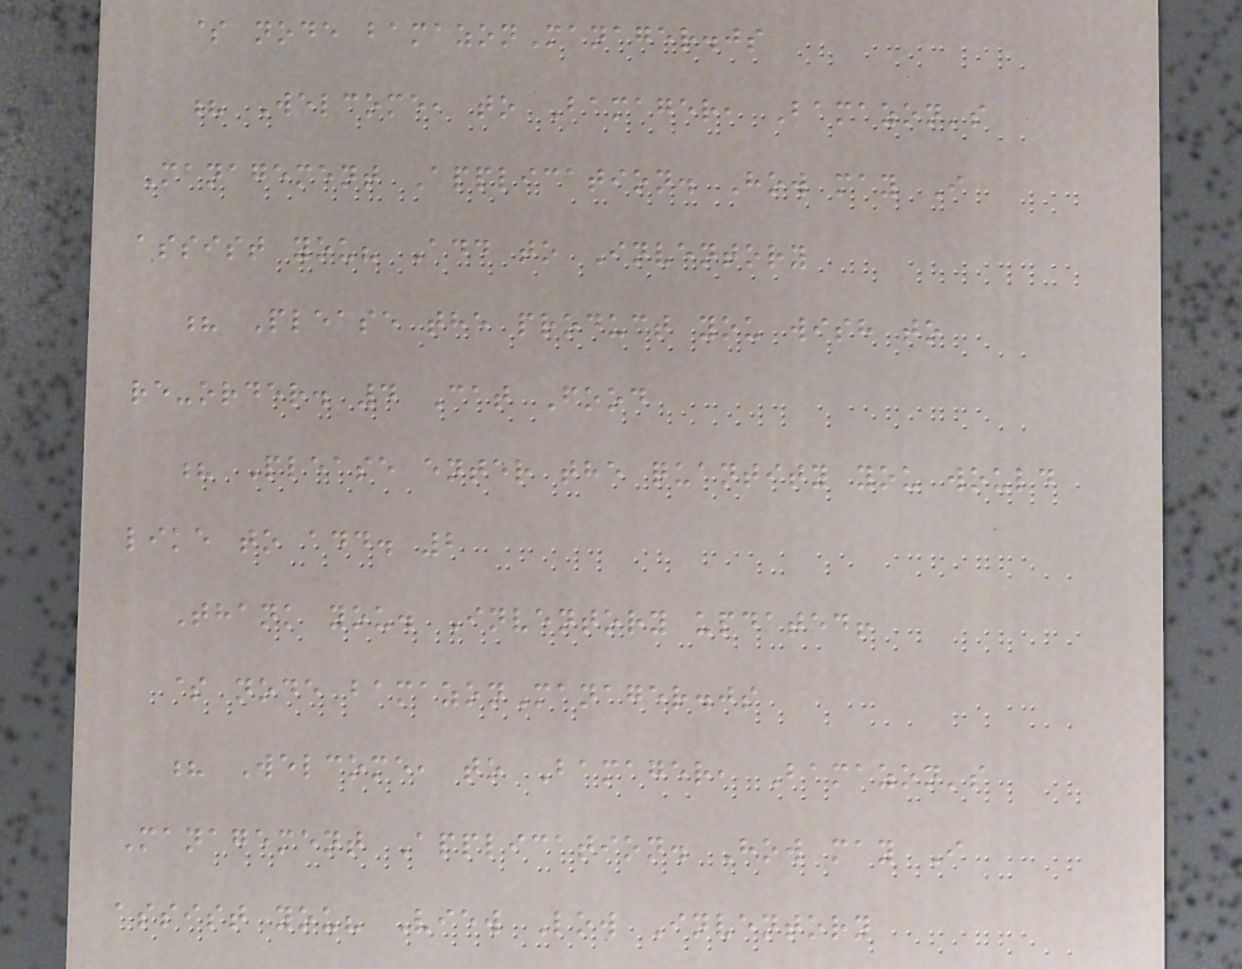$ node bamazonManager.js
? Welcome, to Bamager, Bamazon's
Management Application. How may I
assist you? Add to Inventory
? Please the product you wish to
re-order. 4 Cat Food
? Please enter the quantity you would
like to add. 2
Thank you. Inventory updated!
$ node bamazonManager.js
? Welcome, to Bamager, Bamazon's
Management Application. How may I
assist you? View Low Inventory
